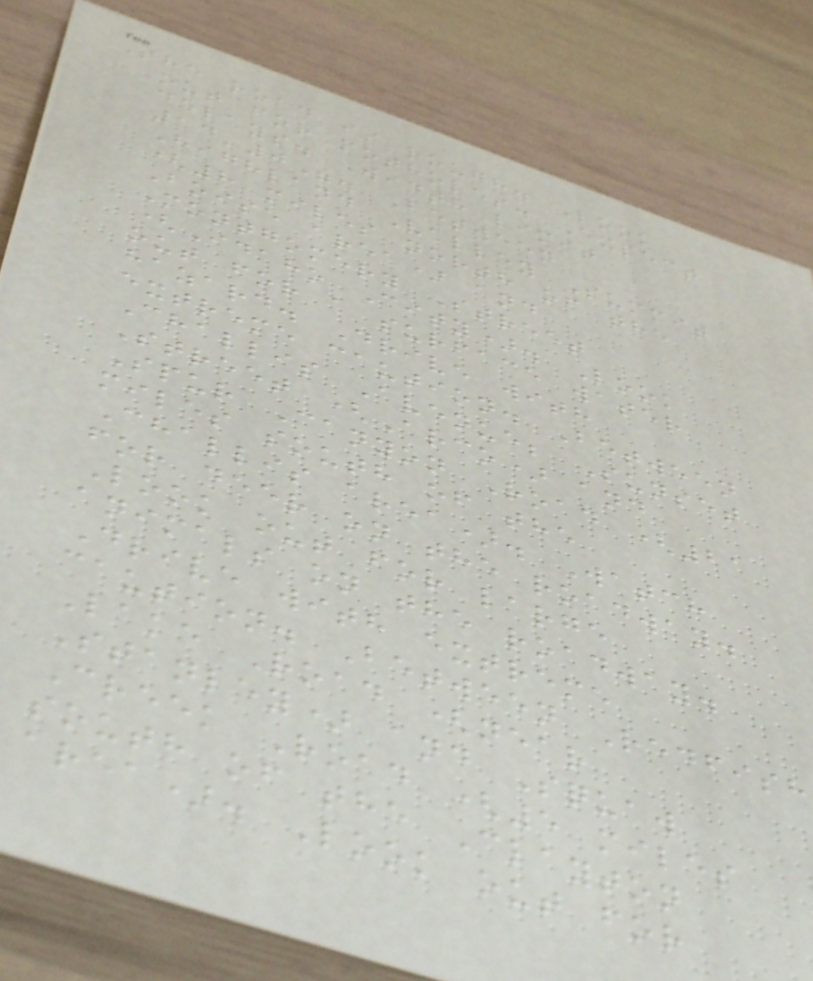The road is rough. Look
out for potholes. Expect
delays. Width limit
14'0". Between
Highland Valley Summit
(8 miles north of the
Boise area) and
Montgomery Street
(Idaho City). Look
out for a surface water
hazard. Drive with
extreme caution. Between
Challis Avenue; Sunset
Street (Arco) and
Spur Canyon Road (21
miles south of the
Challis area). Watch
for deer on the roadway.
Look out for large
animals on the roadway.
Drive with extreme
caution. Between Redfish
Lake Road (near
Stanley) and Squaw
Creek Road (5 miles
south of the Clayton
area). Look out for
